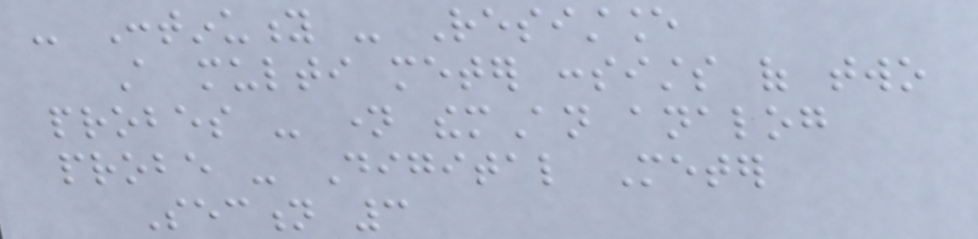- Continuity - Resistance
A multi meter consists of two
probes - name themAn analog
probe - Digital Meter
Section 3
